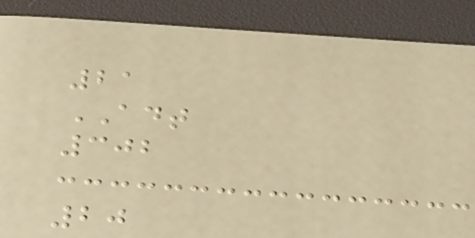21
ADT
302
20
